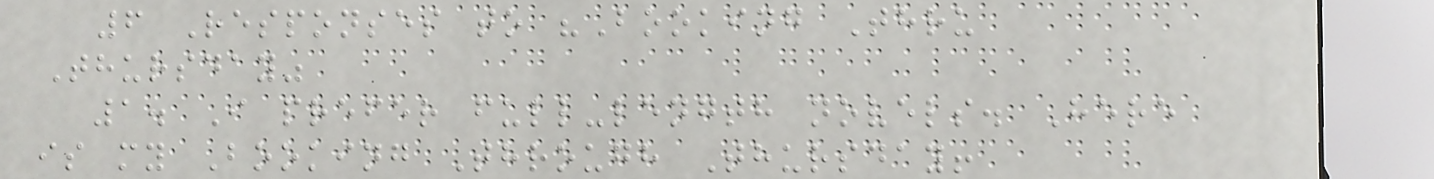6 Responses to "Booking Thru
Thursday"
1. I prefer full-length novels. Here
is my Booking Through Thursday!
